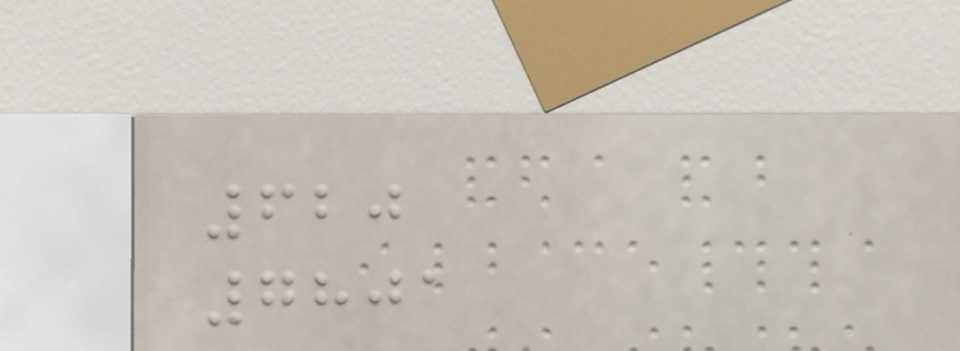620
7801
